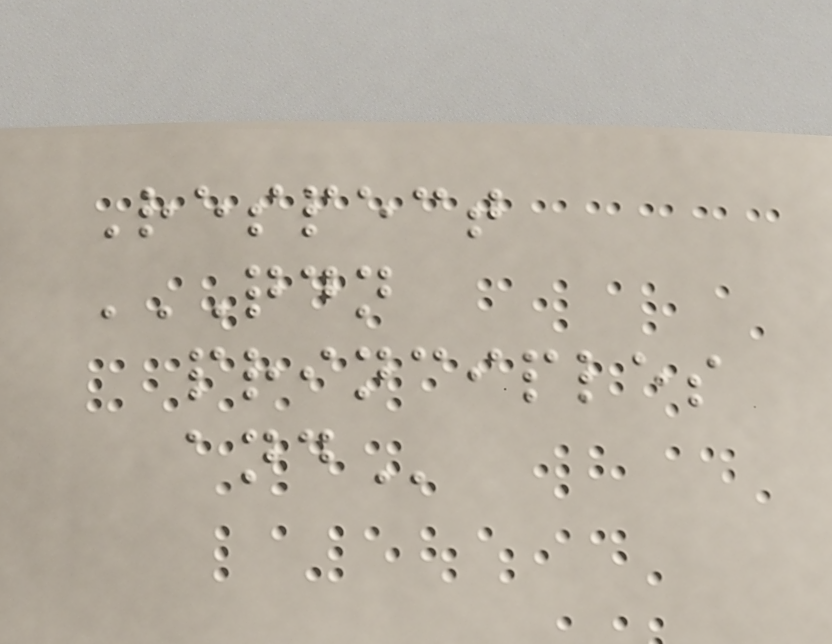Respect
QDN
PRINCIPLES
AND
